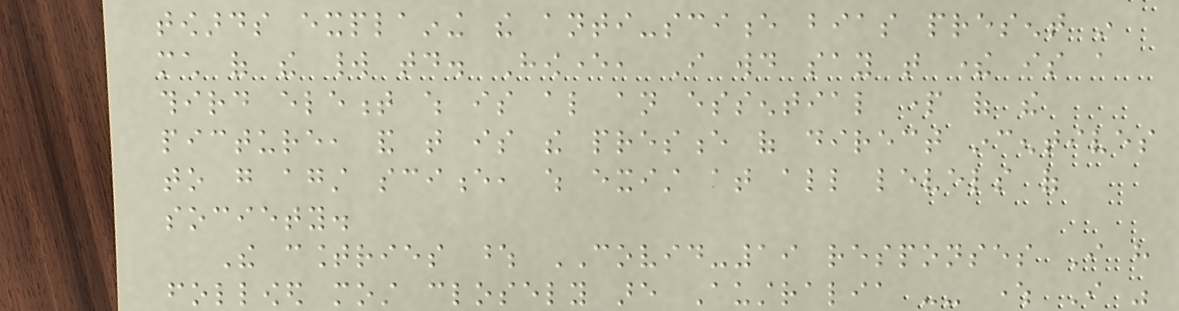towards explaining the anti-science bias present in
much of the world today. However, I would say that there is a
third element which is also an essential part of the
picture, and that is the presence of direct incentives
to go against science, which exist at all levels of
society.
The countries whose COVID-19 responses I have
followed most closely are Australia -- where I was
